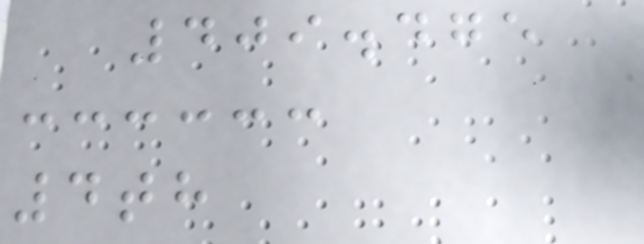409.475
4th
